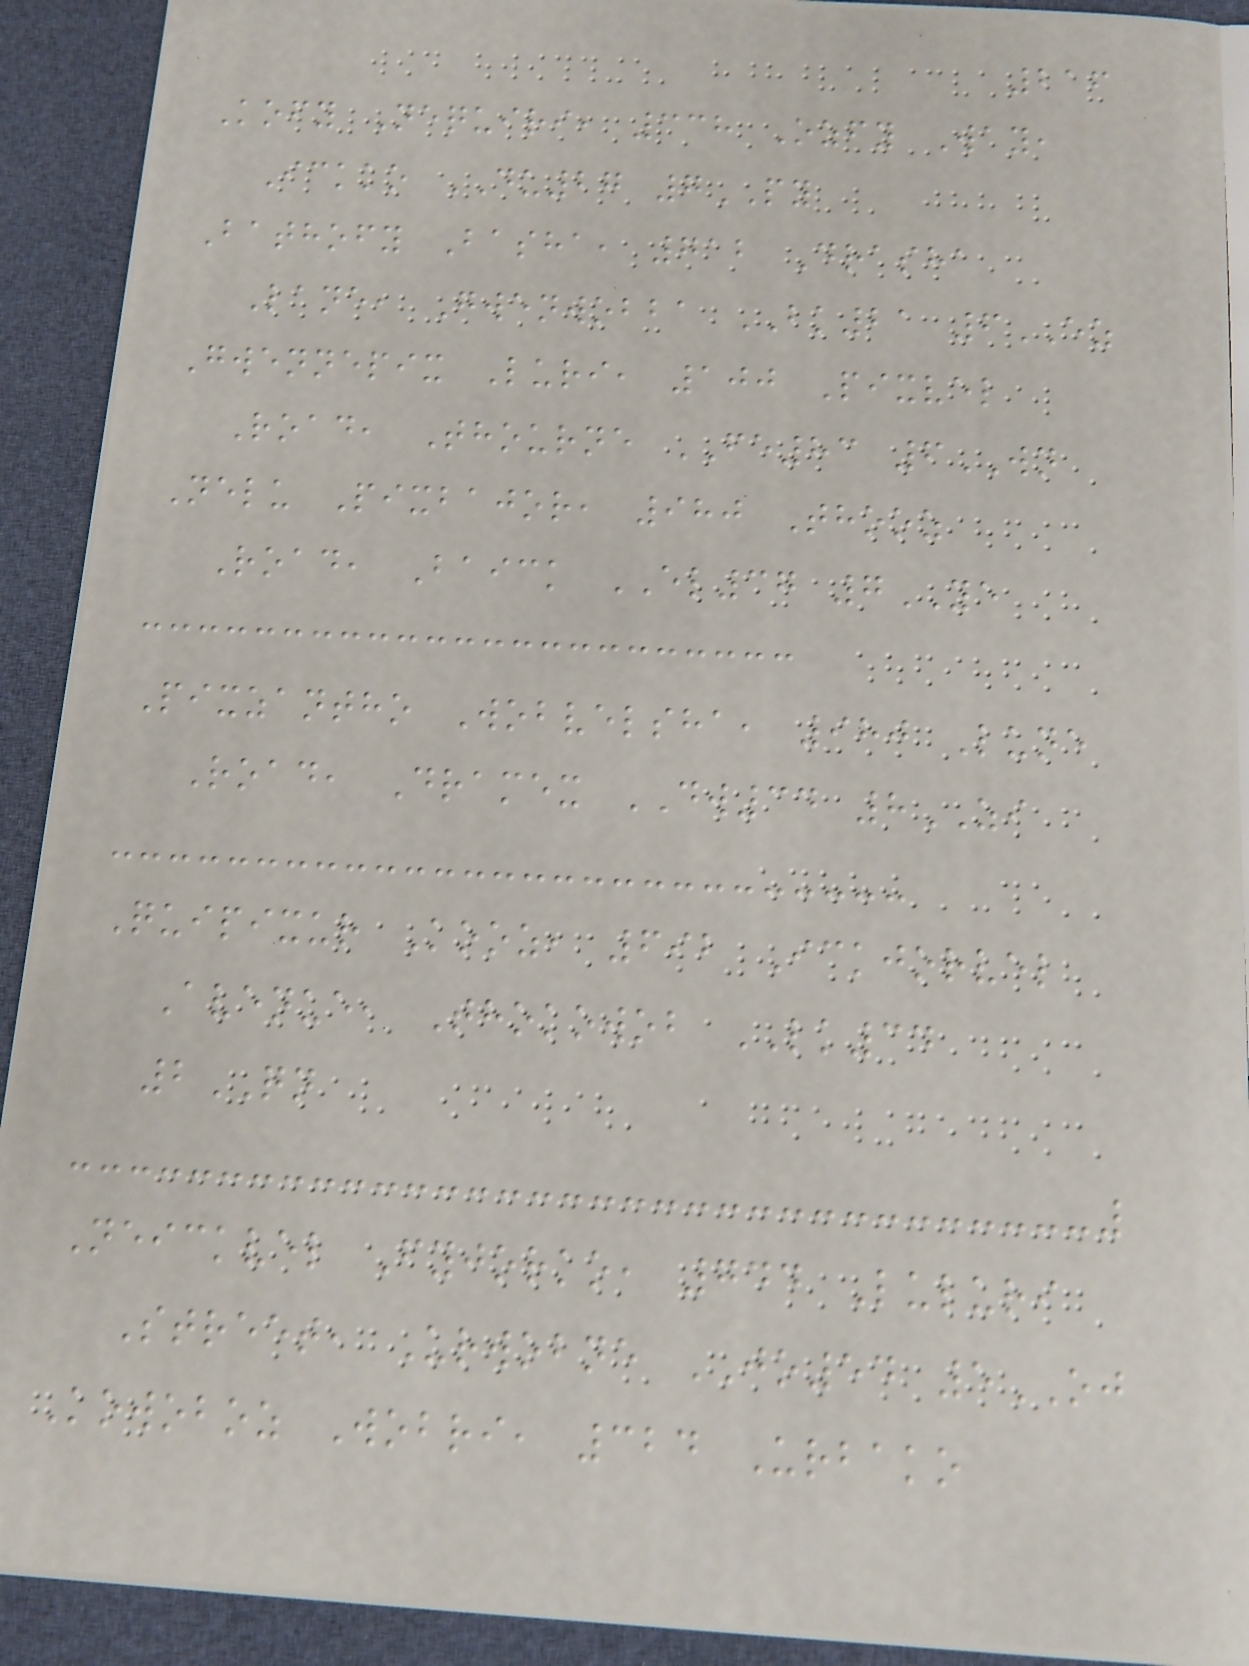216
Kofy Nequiri, 338 Ozfy Way,
Ickko DU27 7PY
Bathofy Basha, 712 Drasha
Lane, Gwenwobba BK21 6EZ
Gwennepix Luri, 100 Pixvel
Road, Thourne FE83 6WN
Nelu Pixbajor, 980 Thooz
Road, Baick EL37 7YE
Pixzantho Wobvelsha, 980 Lune
Road, Dramex DW34 8ZI
Quipixur Kooz, 692 Ickjorvel
Avenue, Thokowob LK34
2QN
Neickvel Fyjorko, 744 Luluri
Street, Urwobne JO54 5OJ
Kowoboz Wobri, 324 Urbako
